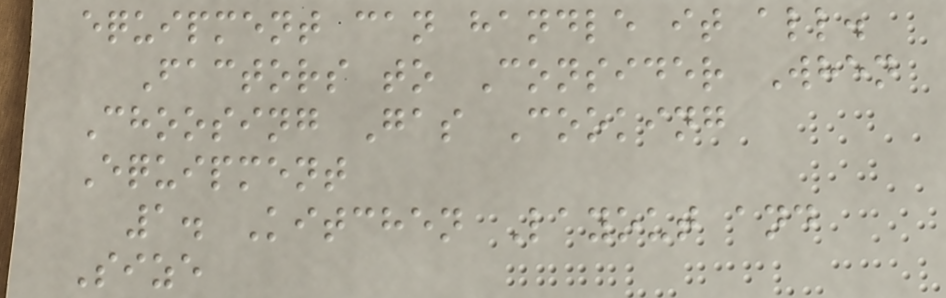equipment can handle it all.
Factors to Consider When
Choosing Gas Cooking
Equipment
1. Kitchen Layout and
Size
